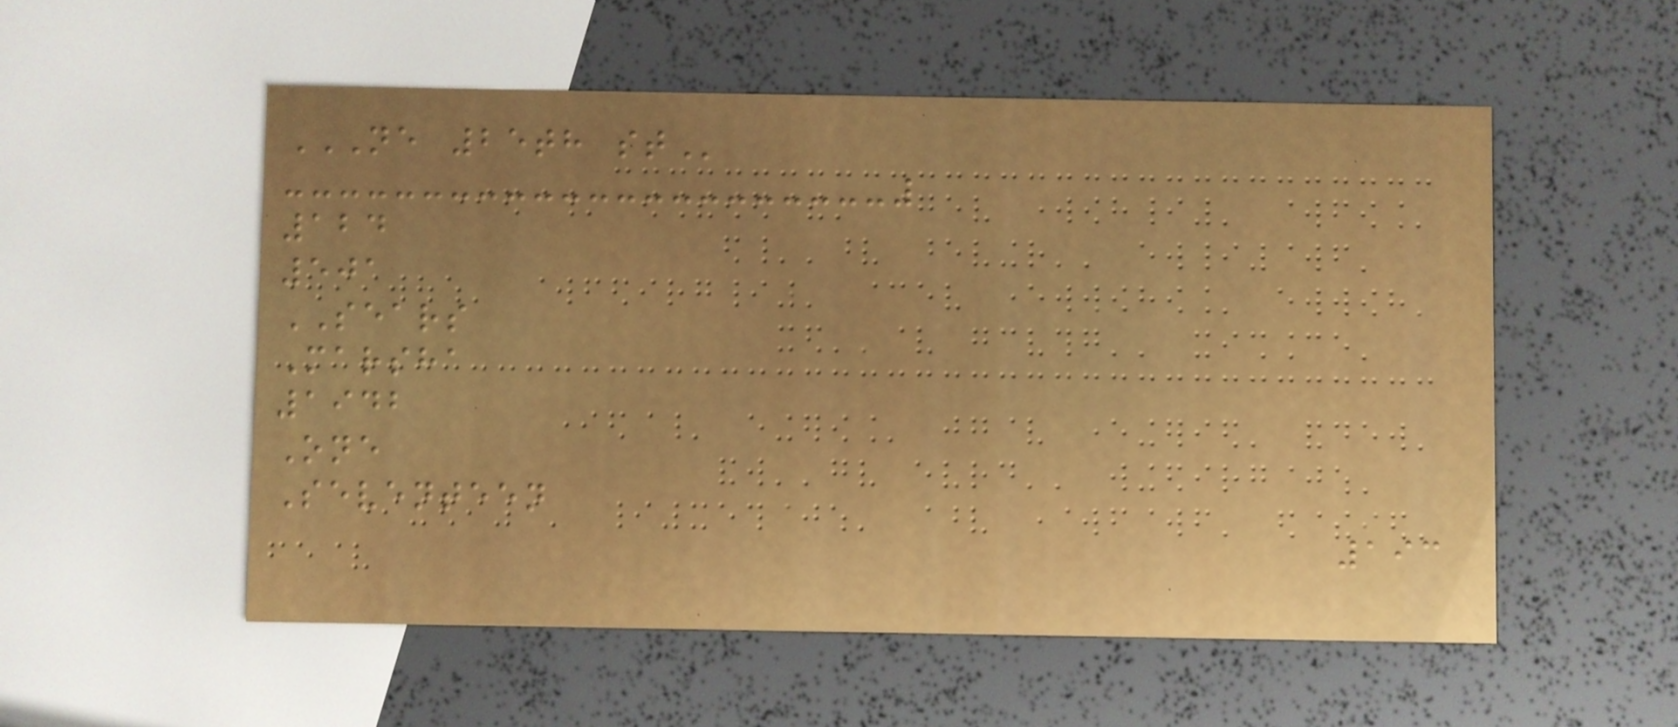NE 25TH ST
124
501
SEARS
Marsha
1942
One
Seventeen
193
